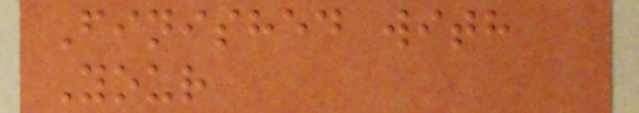Finished with
Your
